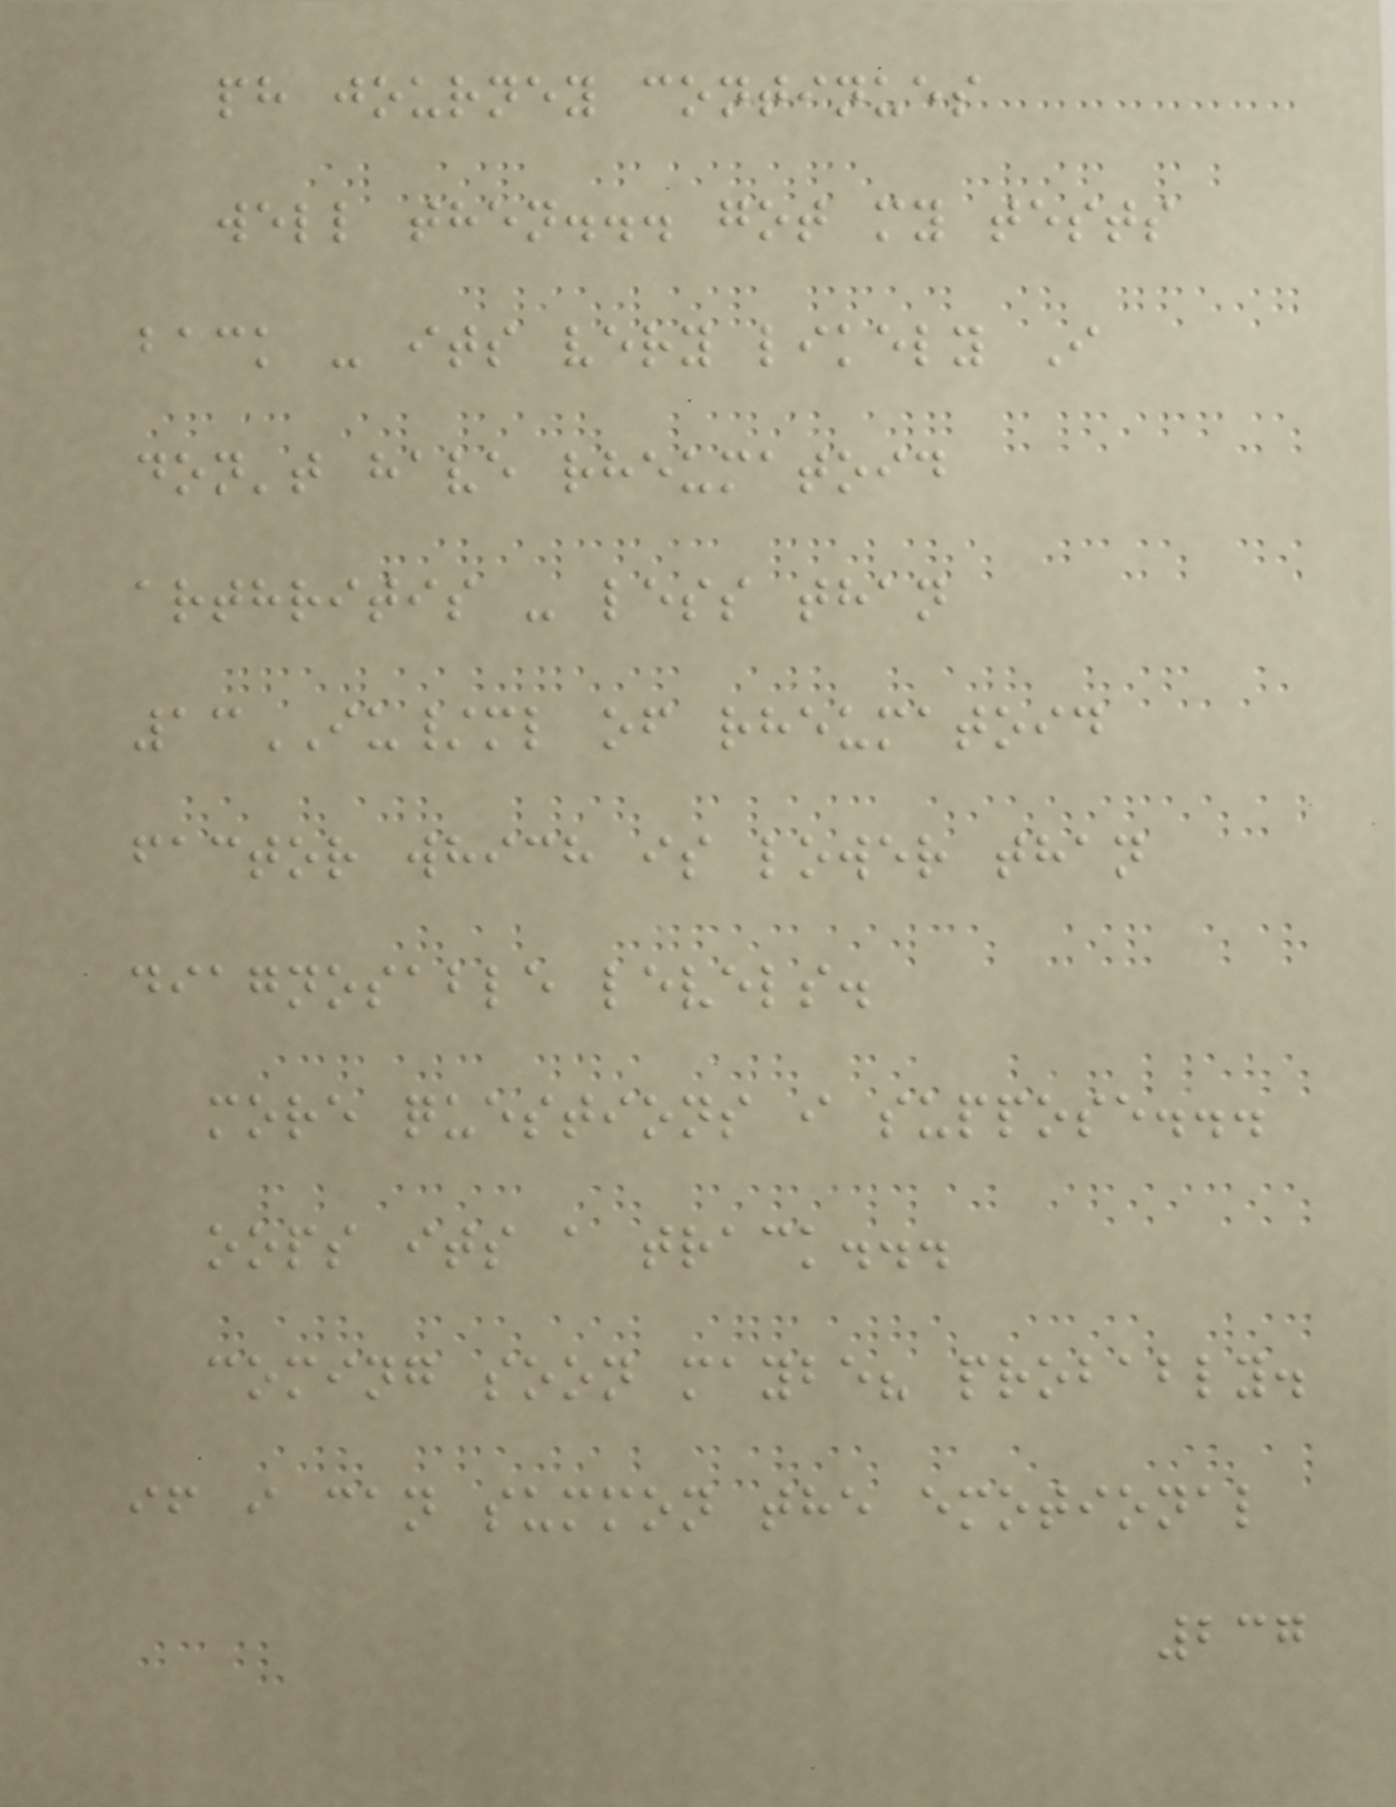ph journey continues
well then... got my tests
back - its very likely I
don't have rheumatoid
arthritis - less than
13IU/ml of rheumatoid
factor which is lower than
diagnosable levels.
more questions i suppose...
oops its a track...
coming soon maybe? probably.
if i can summon the emotional
237
